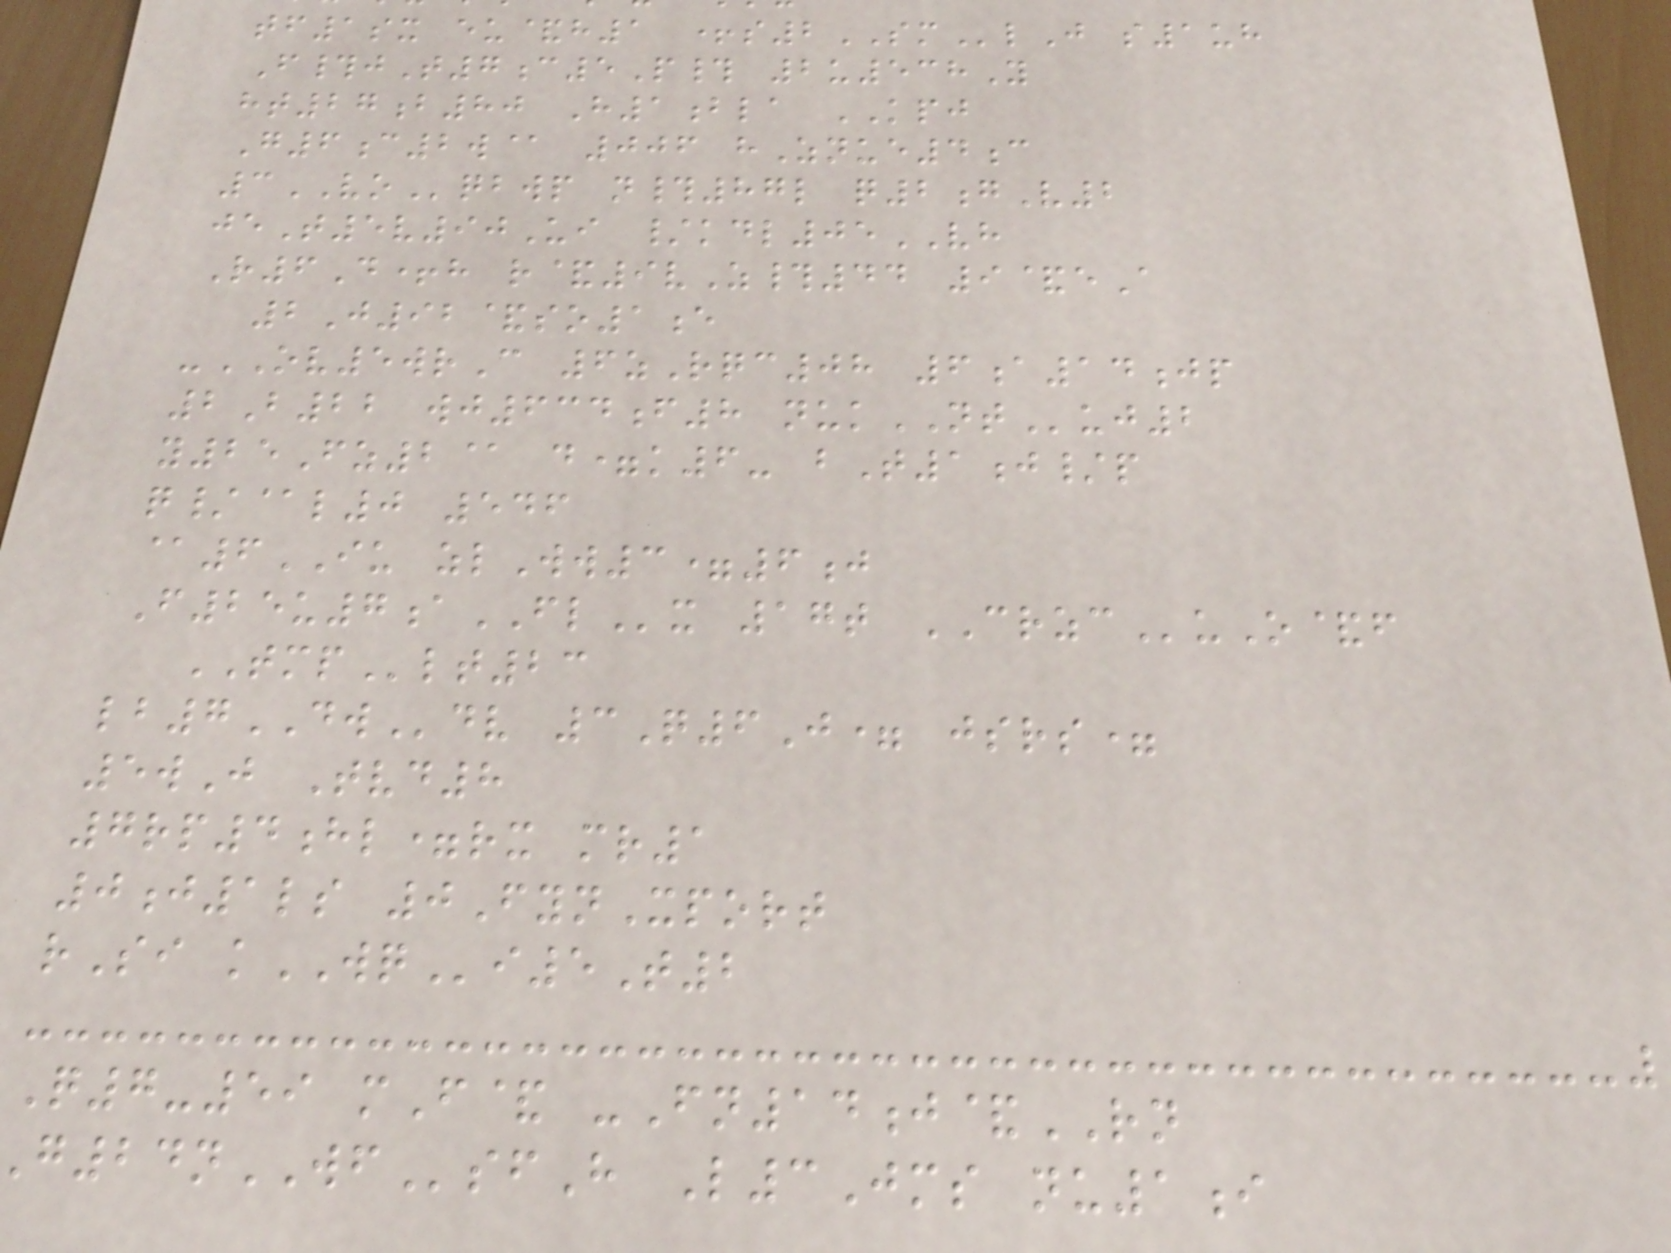tf1sx eu&h1 +s2SMlJ s1uh
F#jT7c5P# 2u538Y
ht27b80 H1bla KPJ
G6c2w@ 006 hZnue4c
3VOqbwp n#87l q2gV2
jeT5v90Ui /kdl05VH
R6D+h r&9vZ#44 9&eA
2J92&so1e
-OV5wrC 6zRqc08 6a14jp
2B22 wj634f8 nukNTuj2
y25Fz2@ d=k6- bT1j/p
q/@l0 546
@6IU zlWw3=6j
F25u7aFLx 17t CRZCuO&f
TMPlt23
lb7DWdv 3Q6J= jsrs=
5wJ Tvd8
7rp4hl=rx mr1
0j1ls 0FynXport
rSi kWQi5T2
Q7-59 mF& -Fn14j&RN
24nWFsfH L3Jms nu1i
